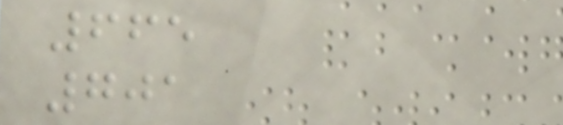665
701
